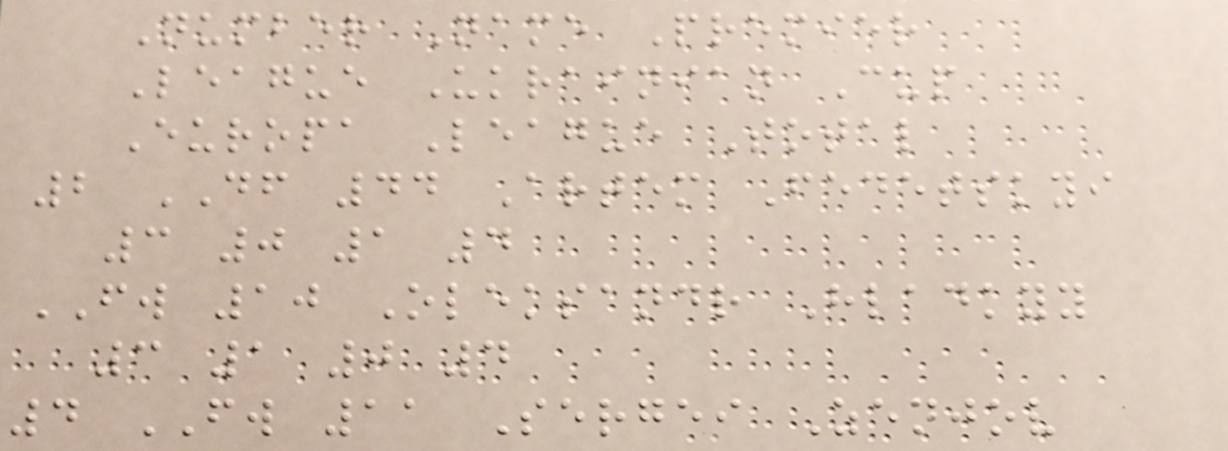Number Name Premier
League Ukrainian Cup
Europa League Total
2 DF 44 Artem Fedetskyi
3 0 1 4
FW 10 Oleksandr Hladkyy
3 1 0 4
4 FW 11 Sergei Zenjov
